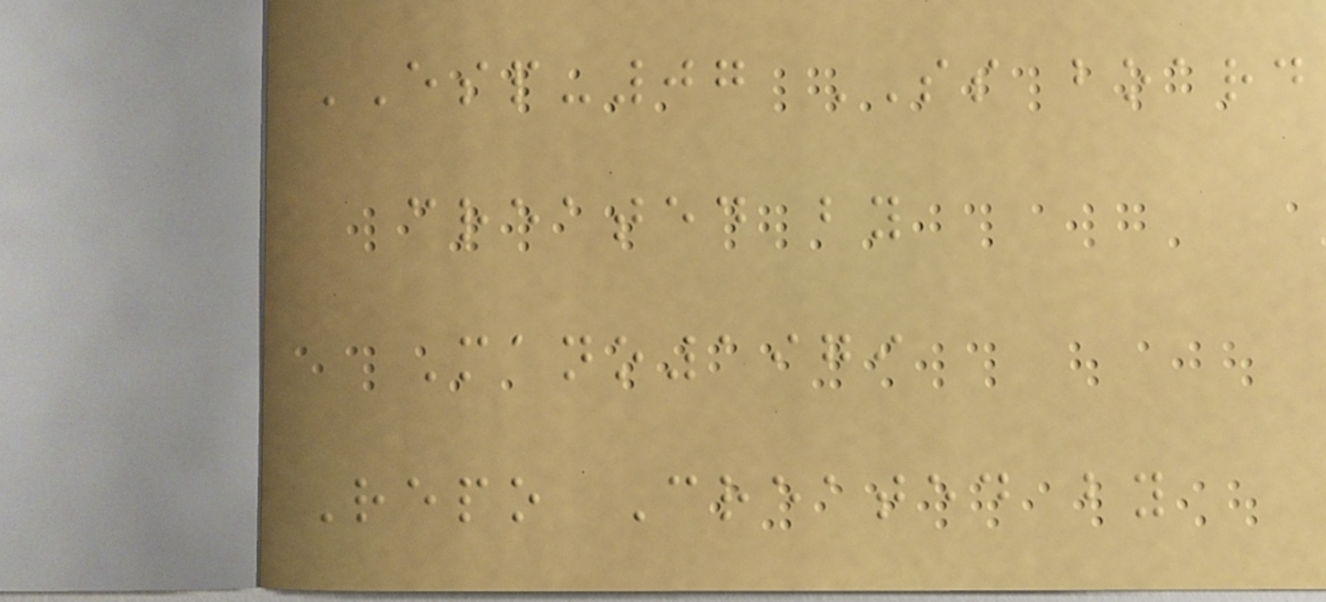ESP-07 SS board
created by
Mano1979
Repo Created by
